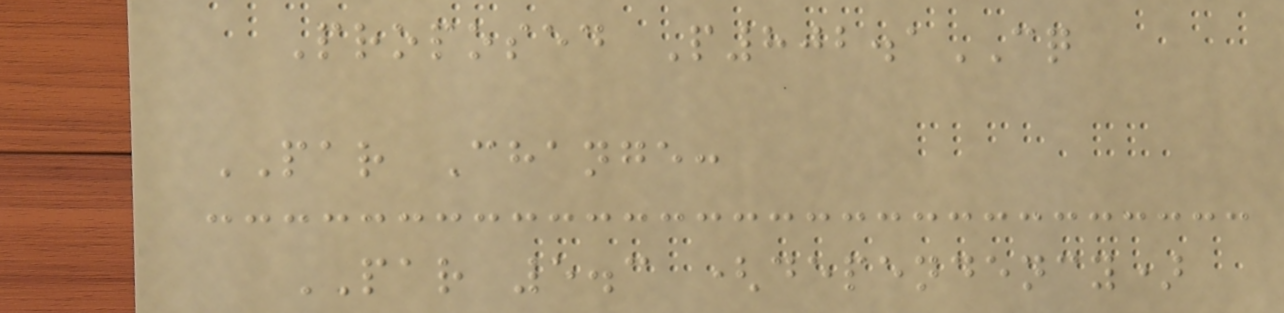Proposed P802.1CQ
PAR Change:
PAR 5.3 (dependency)
